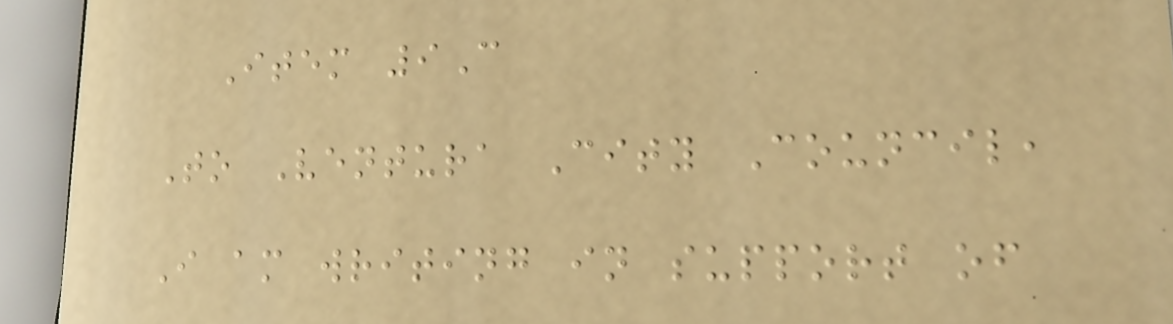Item 9C
To Ventura City Council,
I am writing in support of
